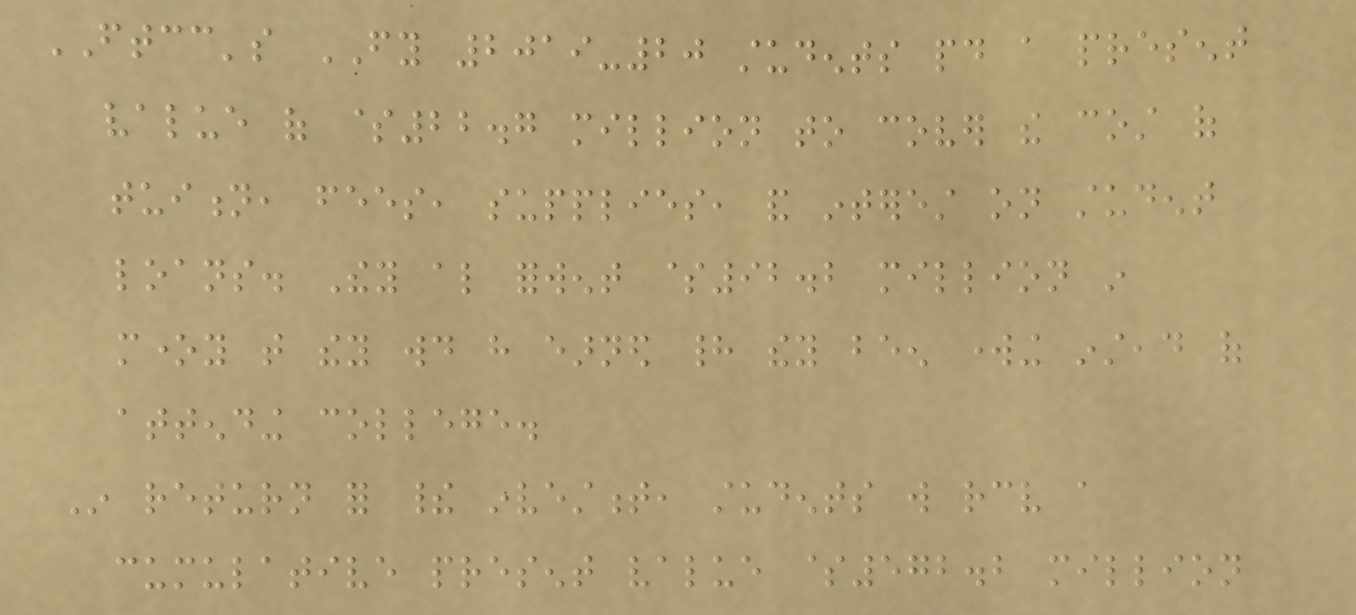FTCC's FY 2019-20 students paid a present
value of $22.7 million to cover the cost of
tuition, fees, supplies, and interest on student
loans. They also forwent $92.2 million in
money that they would have earned had they been working instead of
attending college.
In return for their investment, students will receive a
cumulative present value $572.2 million
